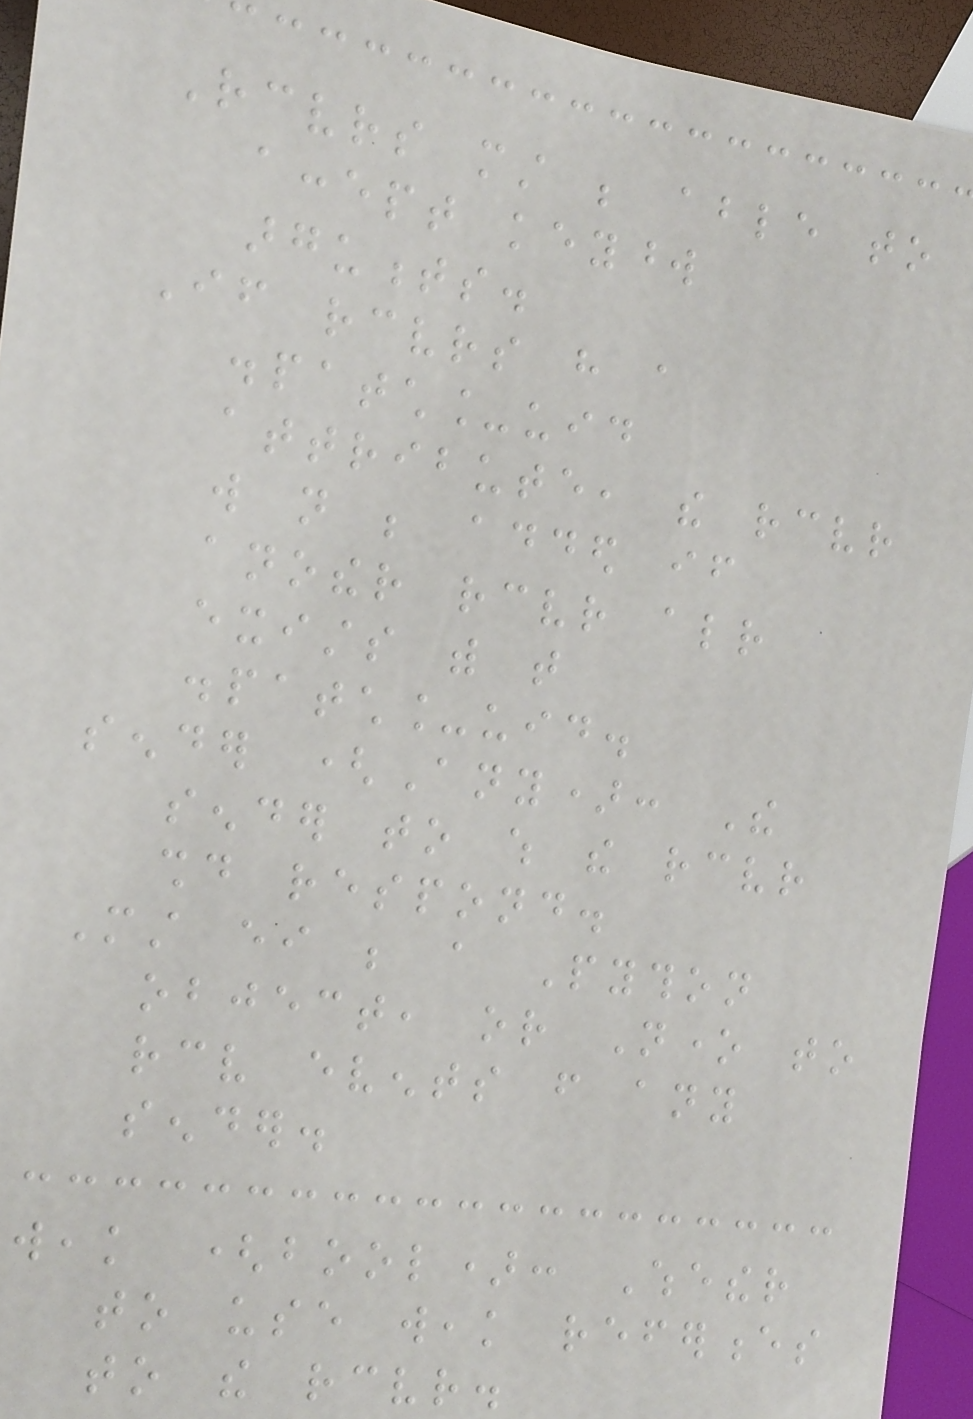Receivers must be able to
accept keyword
arguments.
If receivers have a
dispatch_uid
attribute, the receiver
will not be added if
another receiver already
exists with that
dispatch_uid.
sender (Any): The
sender to which the receiver
should respond.
Must either be a Python
object, or None to
receive events from any
sender.
weak (bool): Whether
to use weak references
to the receiver.
